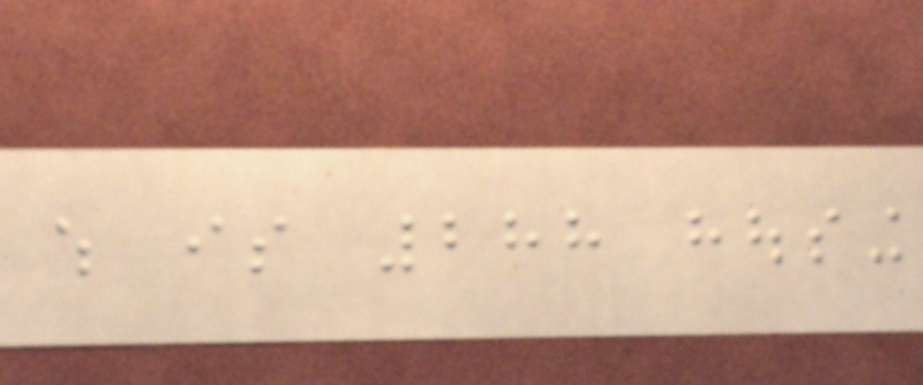which is 288 housing
